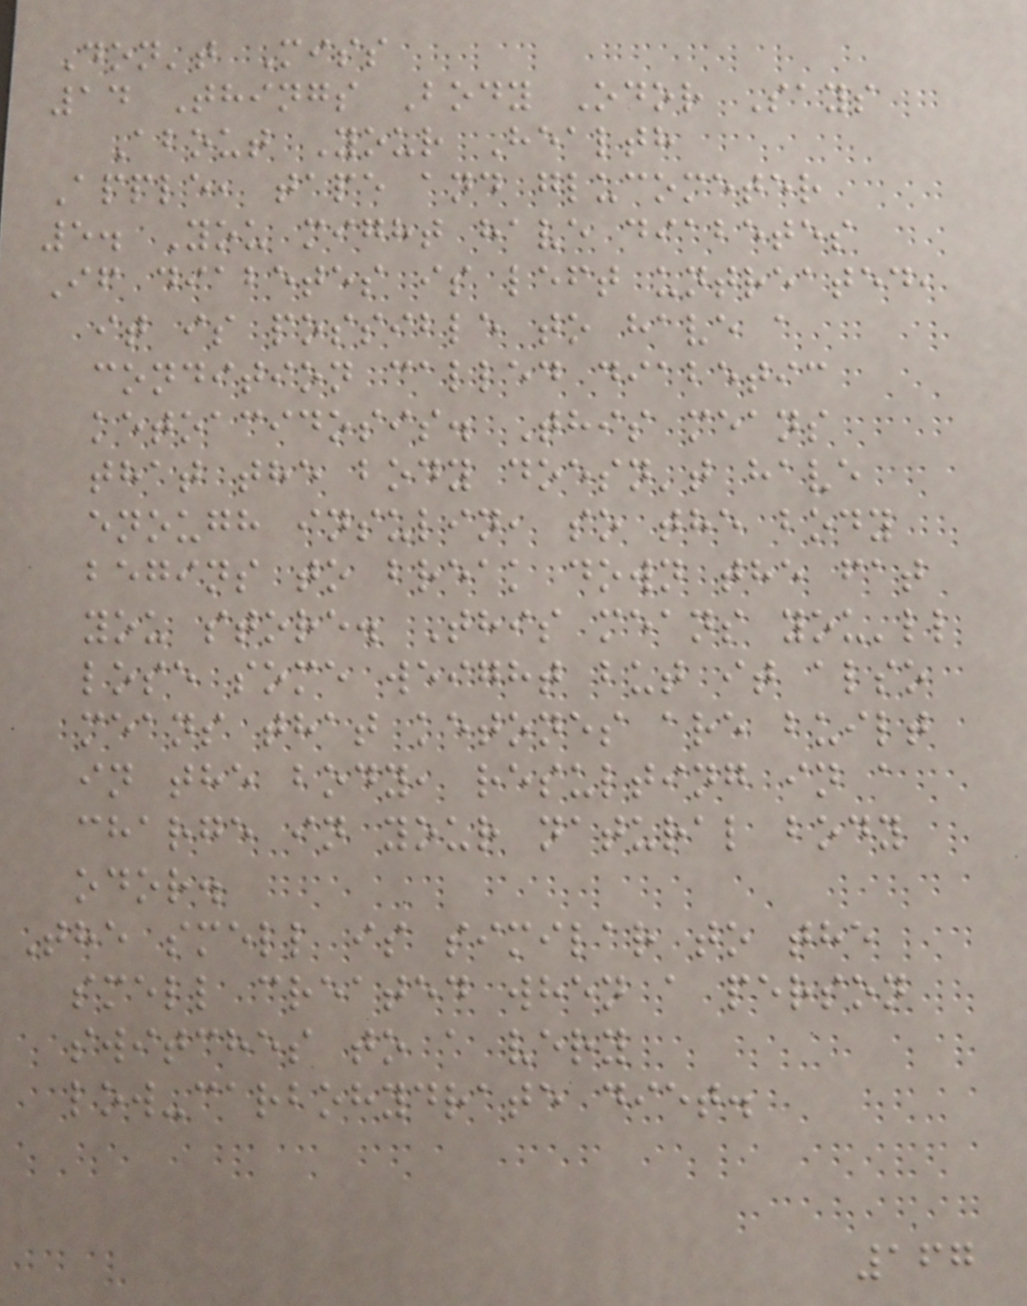Don't Miss
14 Things Body Odor Says
About Your Health
Apple, tape and glucometer
5. You might have diabetes
If diabetes is left untreated,
it is possible to have a
condition called diabetic
ketoacidosis. This means
that the body doesn't have
enough insulin, so the body
begins to break down the fat
you store. This means you'll
lose some weight but it also
means that ketones are built
in the body, resulting in a
charge in your natural body
odor.
The smell is similar to the
smell created when a person
switches to a very
low-carbohydrate diet.
167
